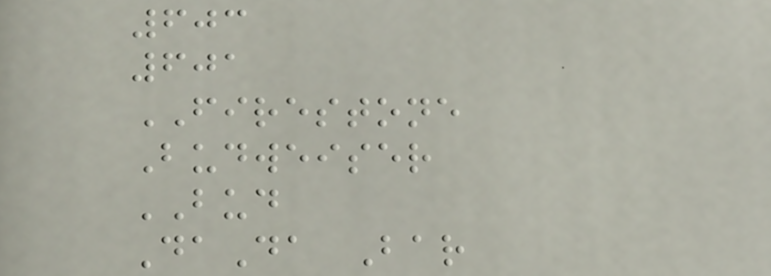603
601
FIRESTONE
Budweiser
BUD
DaDa Bar
